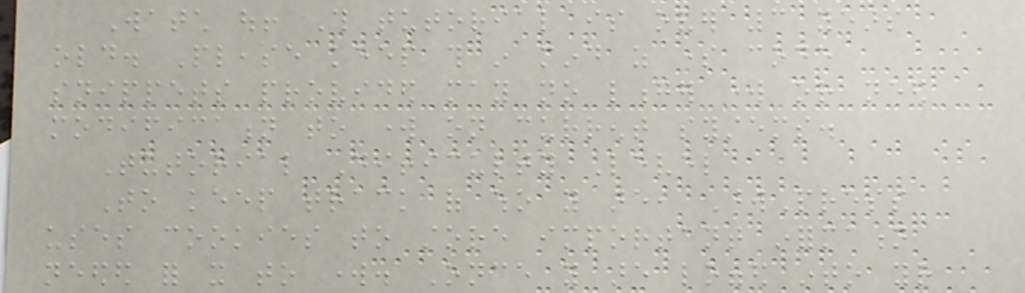Watch out! This tutorial is over 3 years
old. Please keep this in mind as some code
snippets provided may no longer work or need
modification to work on current systems.
Tutorial Difficulty Level
To keep track of who you are, WordPress
uses cookies to store important information
needed for it to work. Once you are logged into your
